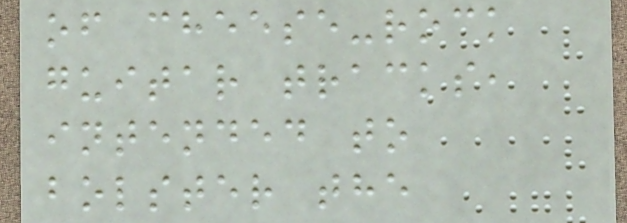of cheese-rock
guitar tracks,
intended to
bolster the
